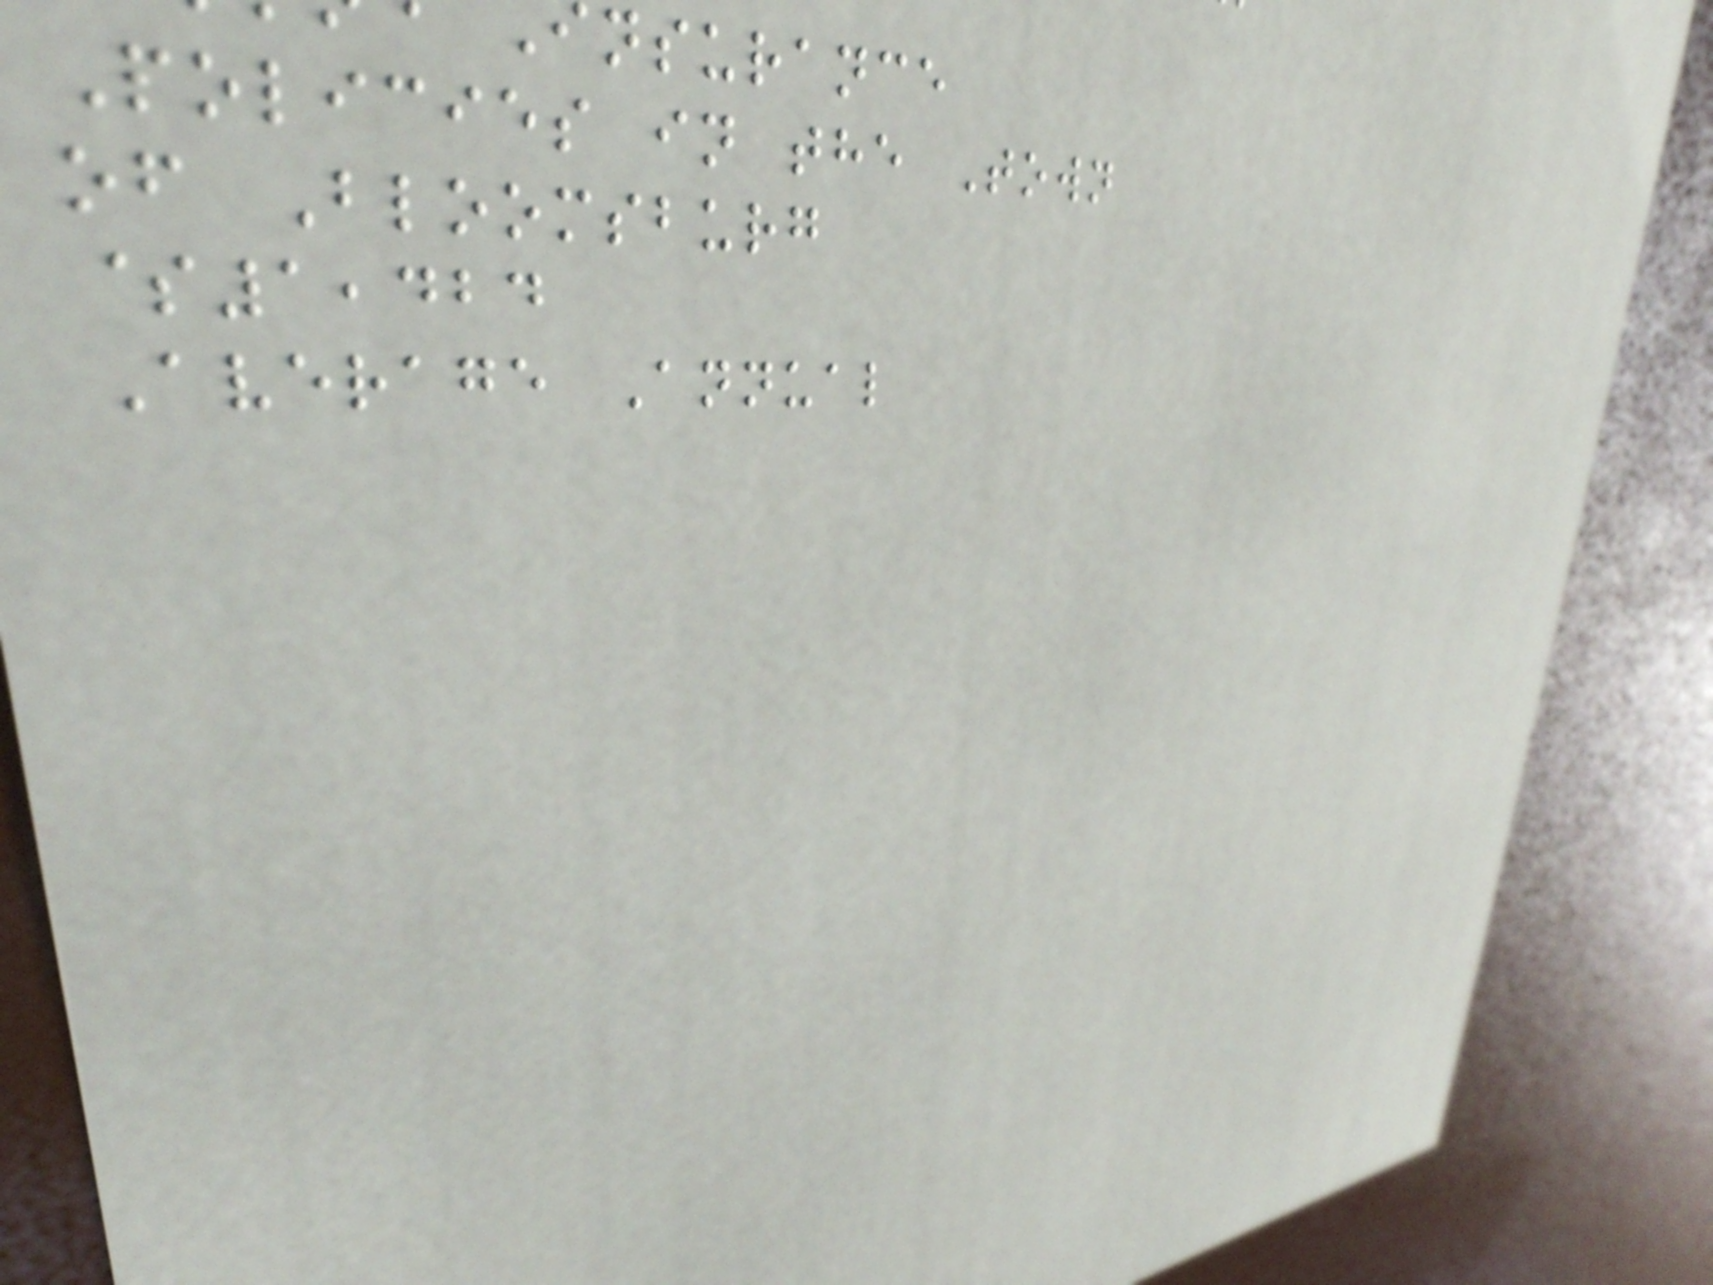nsurance
Policies in the Town
of Bloomsburg
$1,424
Average Annual
